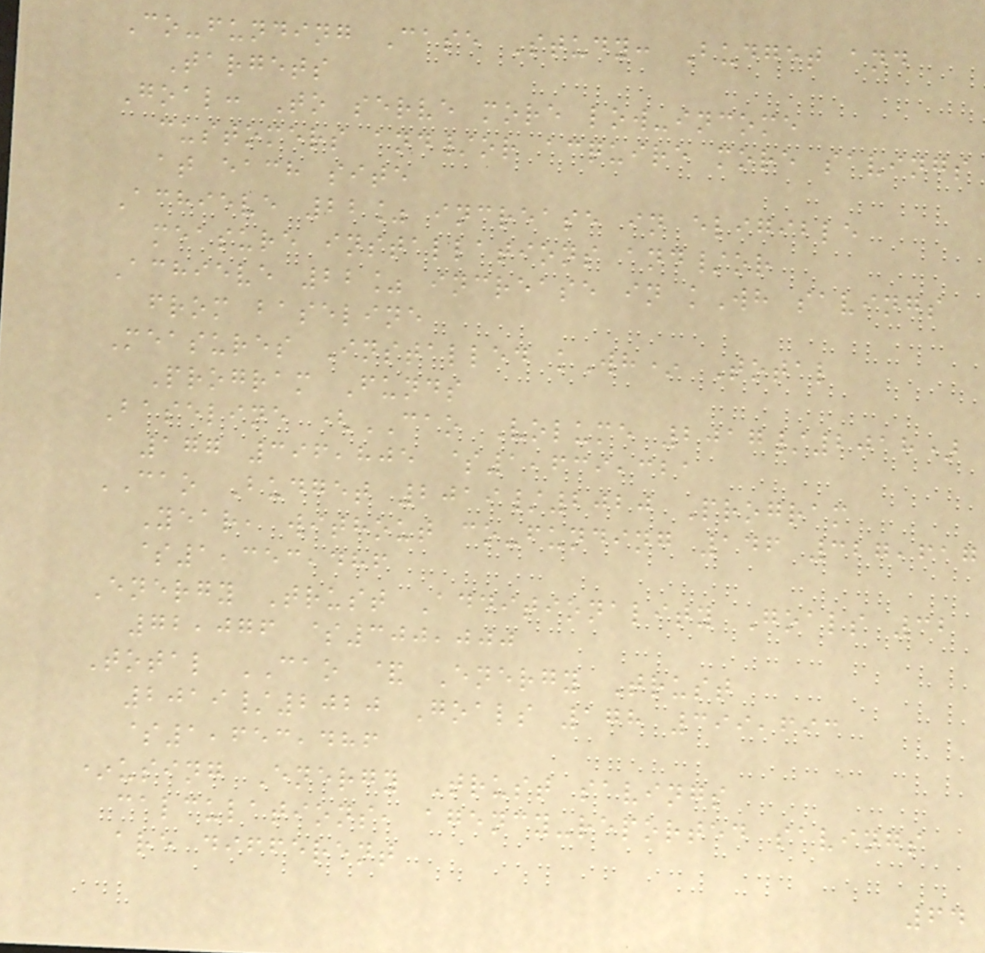Co-funding Case Study: Budget and
Targets
Goal: To serve more low-income
customers and/or acquire more savings
at each site
Achieve 22% increase in eligible
measure installations and/or
Achieve 22% increase in kWh savings
from baseline
Measures Installed kWh* Total
Program Funds
Baseline (CAO Volume 2017/2018)
177 396,805 $1,639,321
CAO Budget 2019/2020 Program
Year, without co-funding 146 327,617
$1,353,486
Energy Trust Additionality Goals 32
72,076 $300,000
Total CAO & Energy Trust
2019/2020 Goals 178 399,693
$1,653,486
*using Energy Trust savings
calculations, agency-reported savings
are different
64
